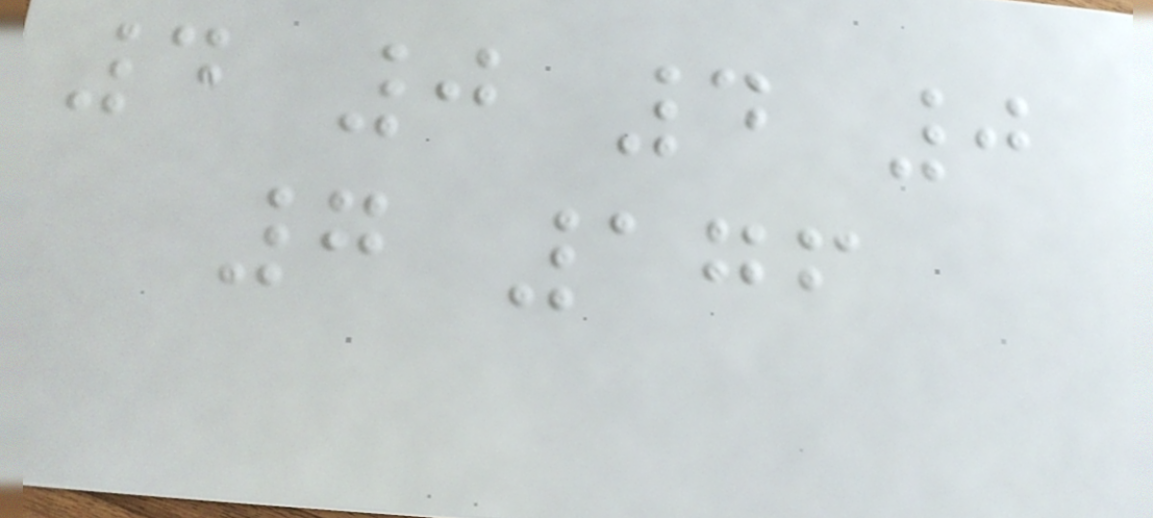4 0 4 0
7 176
